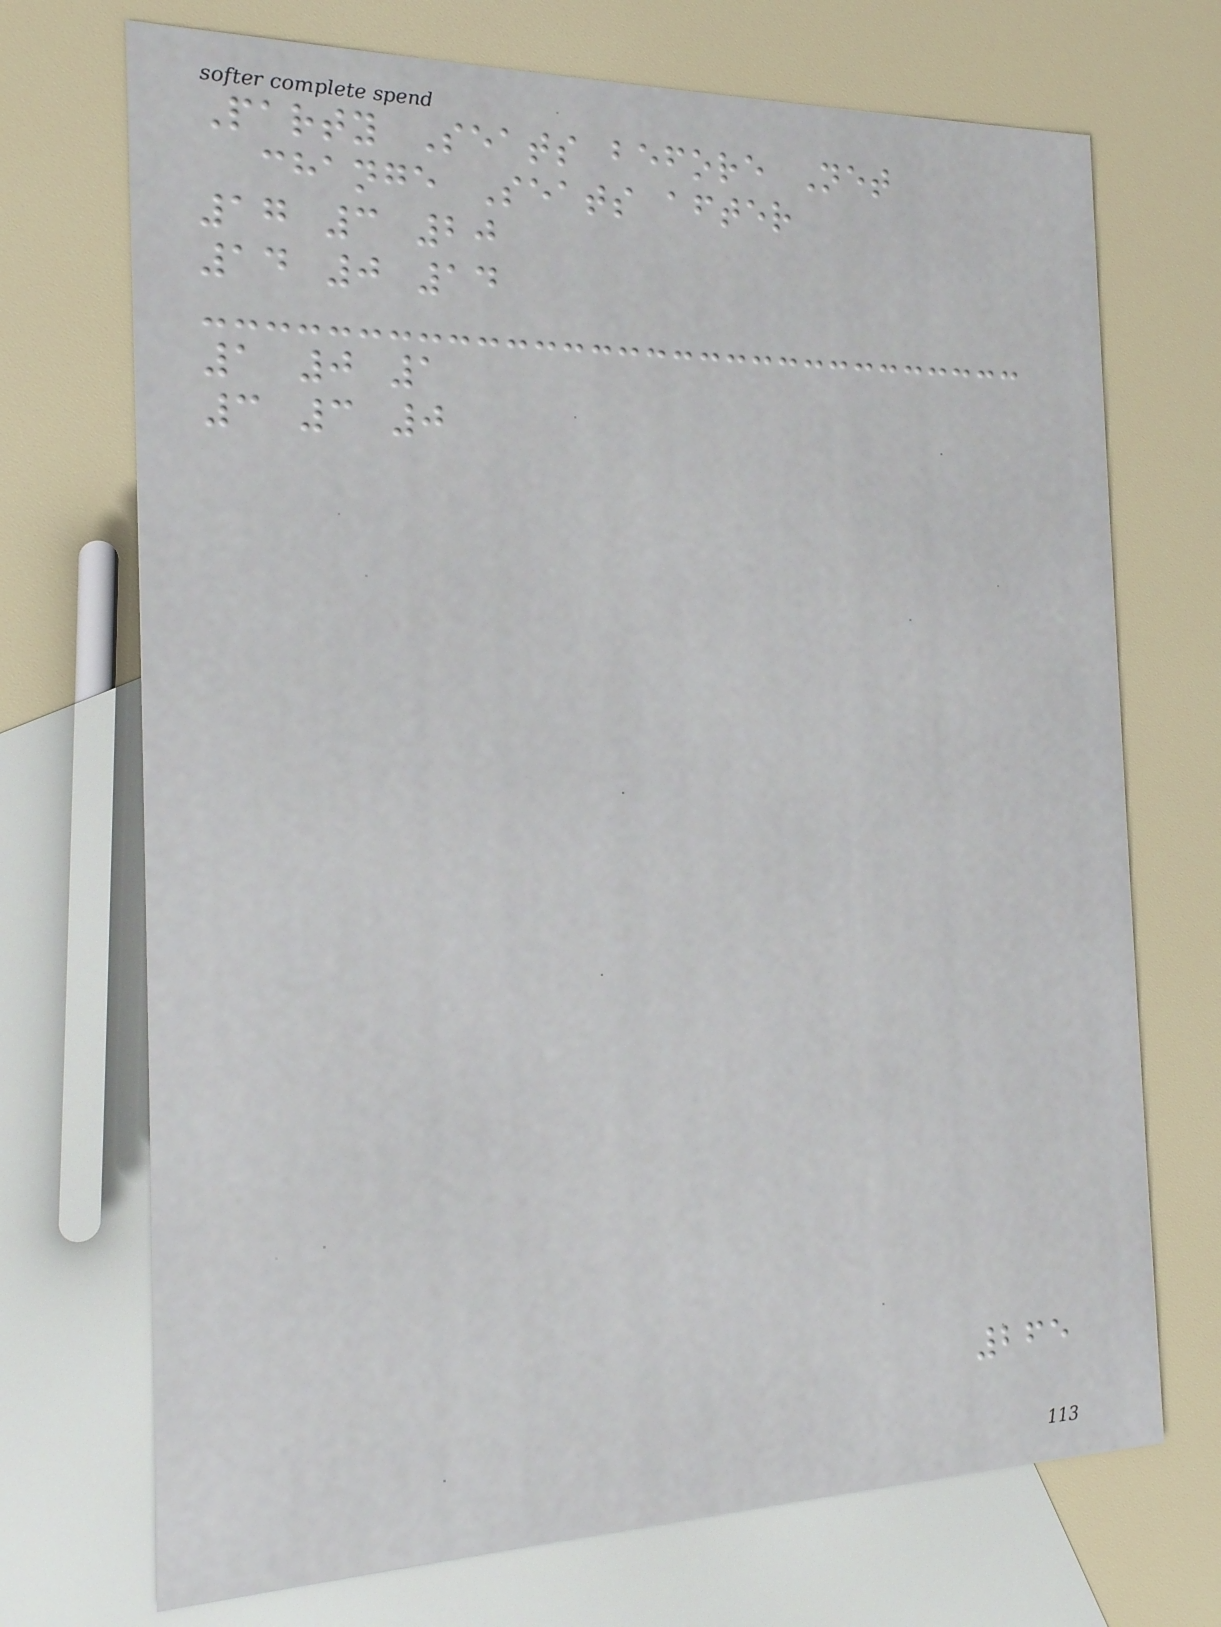Party Seats before Net
change Seats after
17 3 20
14 0 14
1 0 1
3 3 0
265
